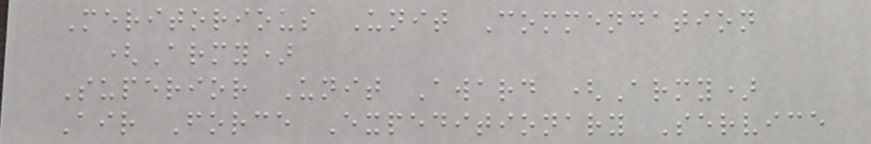Meritorious Unit Commendation
(Army)
Superior Unit Award (Army)
Air Force Expeditionary Service
